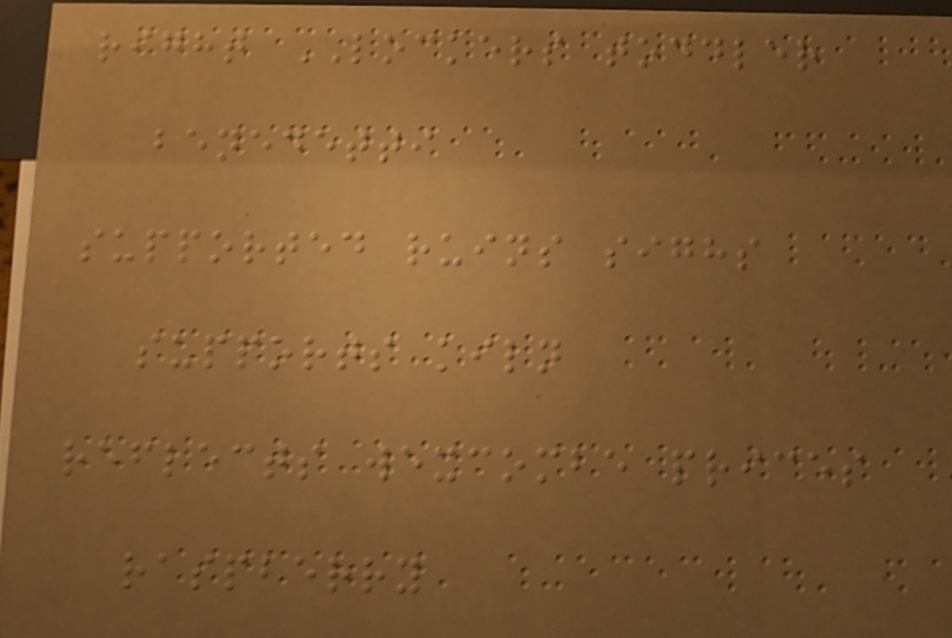right LOCKERS toddler
benedetti
supported ruins sighs
supports kiln
reflects wexcombe prices
raspberry
